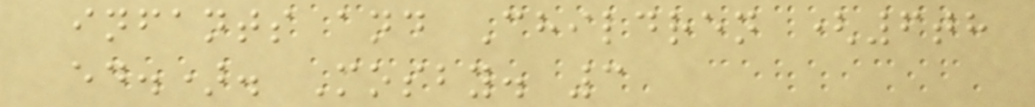infants and Children (6th
ed.). Mosby. 3
